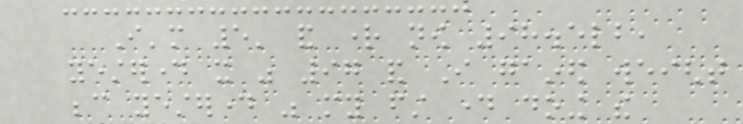I'm 5' and right now 98.5lb,
yesterday it was 97 and I gained weight
because yesterday was my first day doing the
